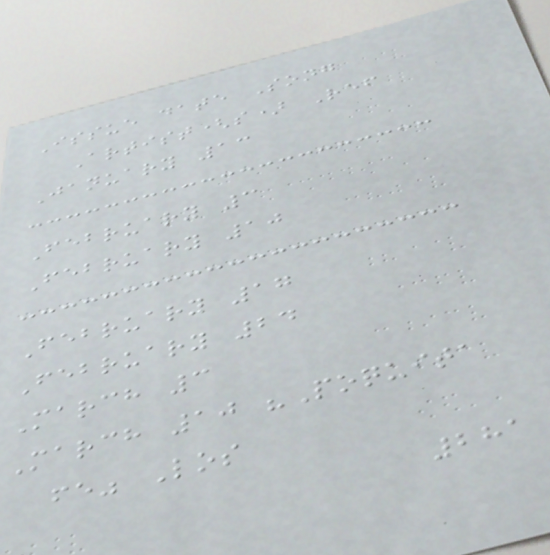Issue date Song
Artist(s) Ref
January 13
February 3
February 10
February 17
February 24
March 3
March 10 "Poquita
fe" Los
281
